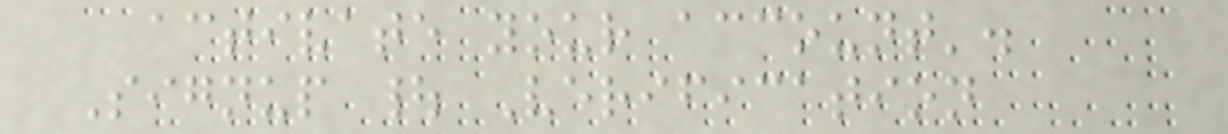activate your account'.
Signup | Verification
